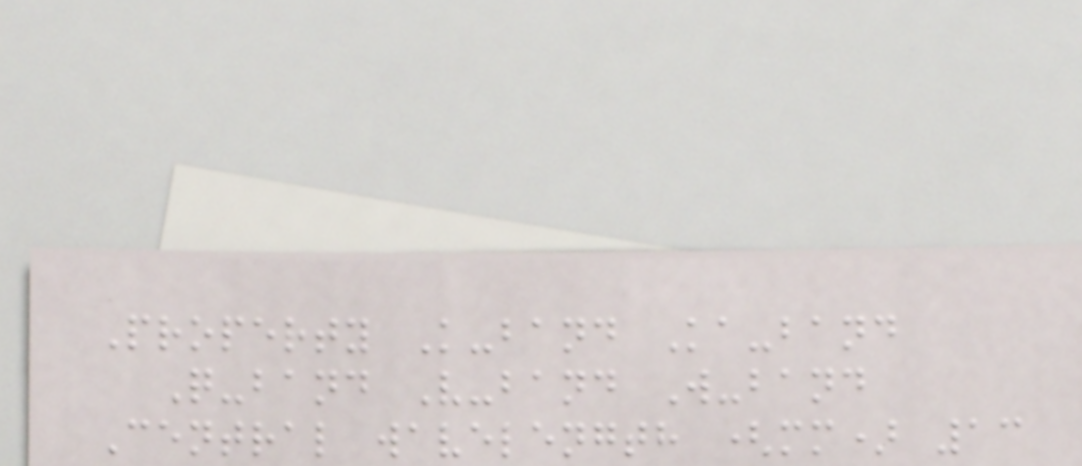Property K-band Ka-band
Q-band V-band W-band
Central wavelength (mm) 13
